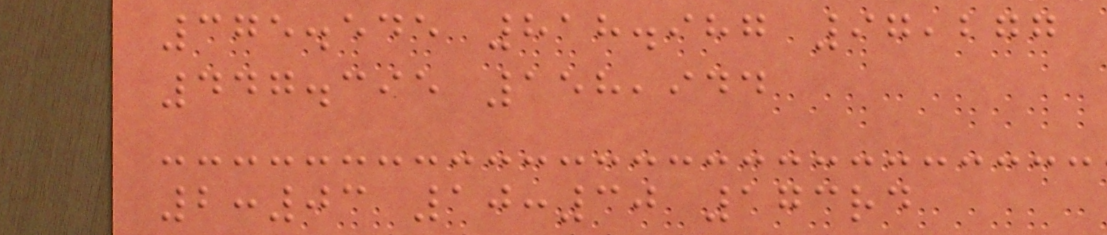375.545 818.987 97,277
447.395 158,944
2:03 10:30 173rd
